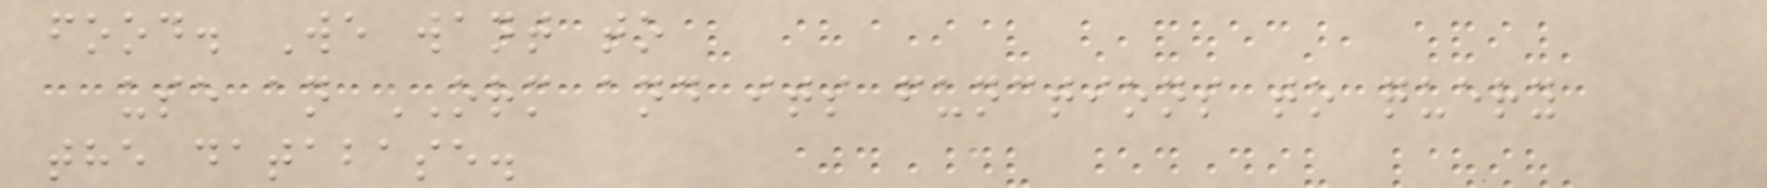food. We want to
use an ORM and its functions to query
the database.
